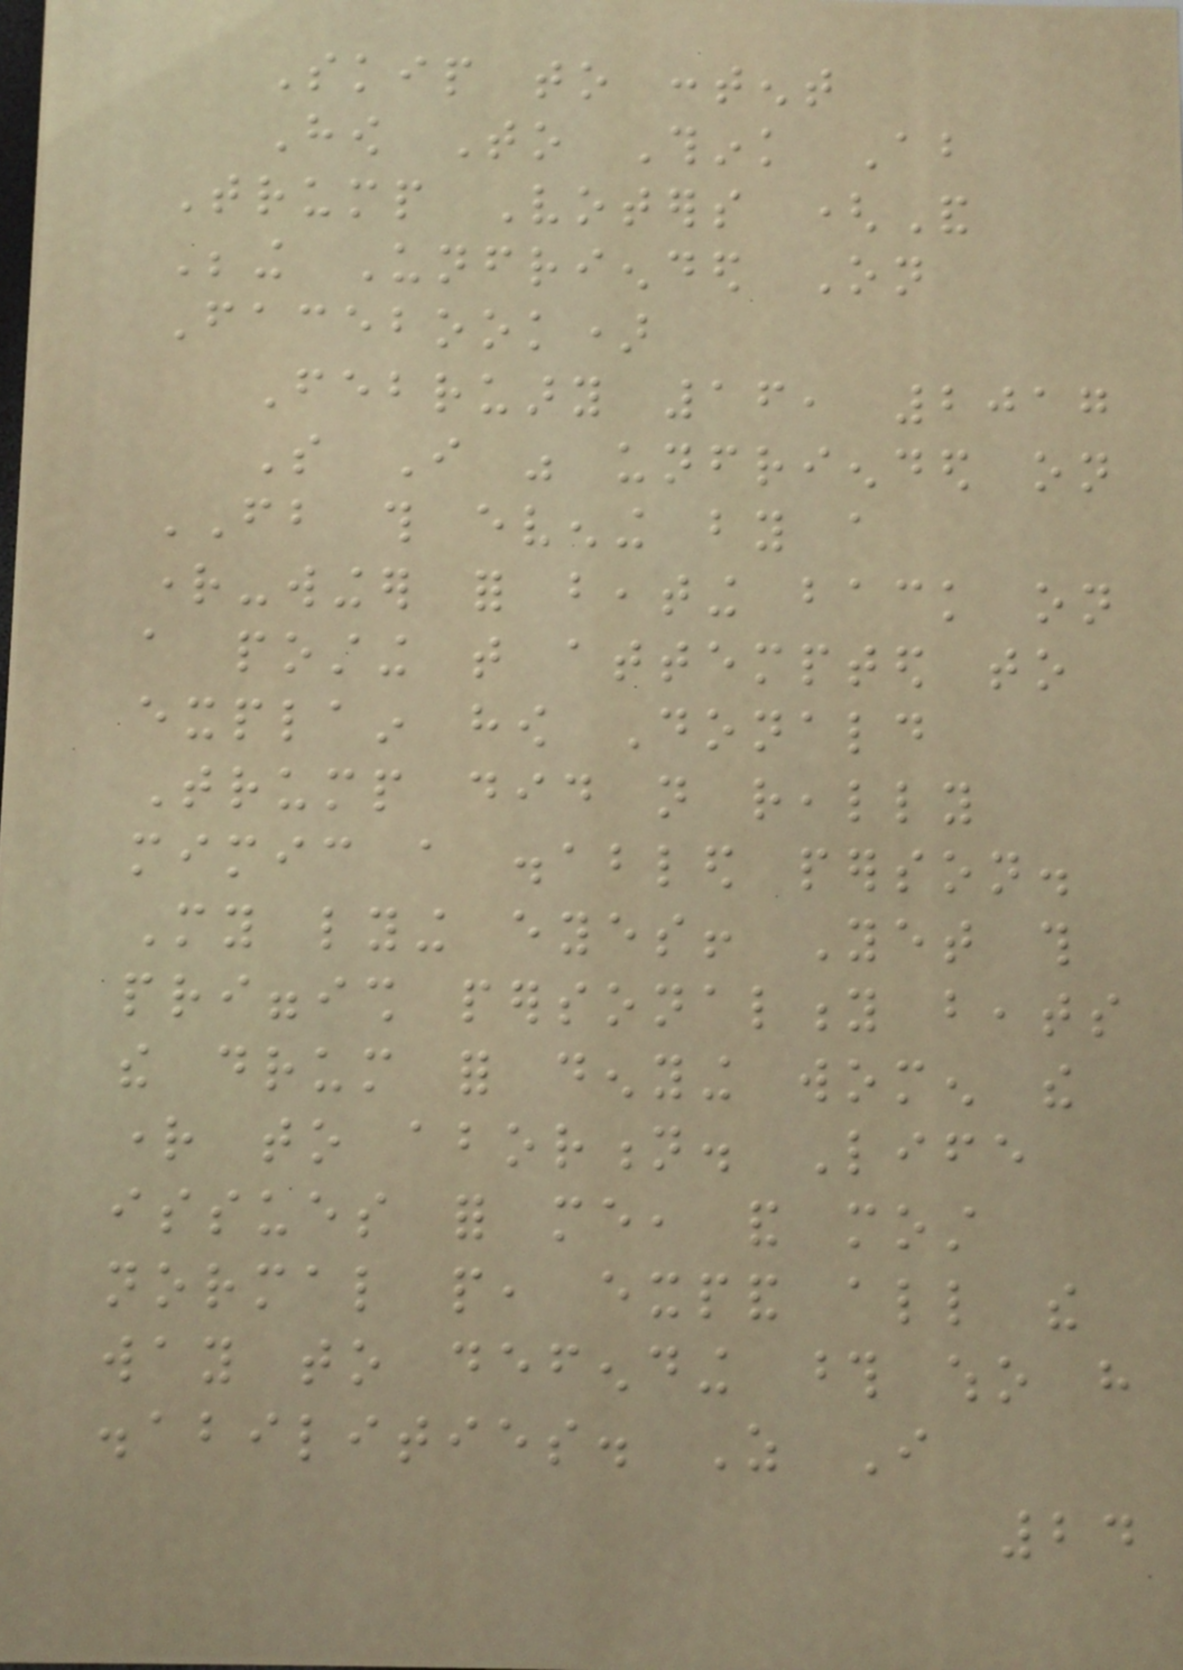Skip to content
How To Think About
Trump Voters (And
Being Unfriended On
Facebook)
February 16, 2017
So I was unfriended on
FB this evening by a
right-winger for beating back on
a posting that attempted to
explain how Donald
Trump did not really
mimic a disabled person.
My lying eyes! Yet this
priggish personality beats
the drum for denying women the
right to abortion. Life
issues for me, and most
normal people, expand all the
way to defending those who have
disabilities. As I
24
